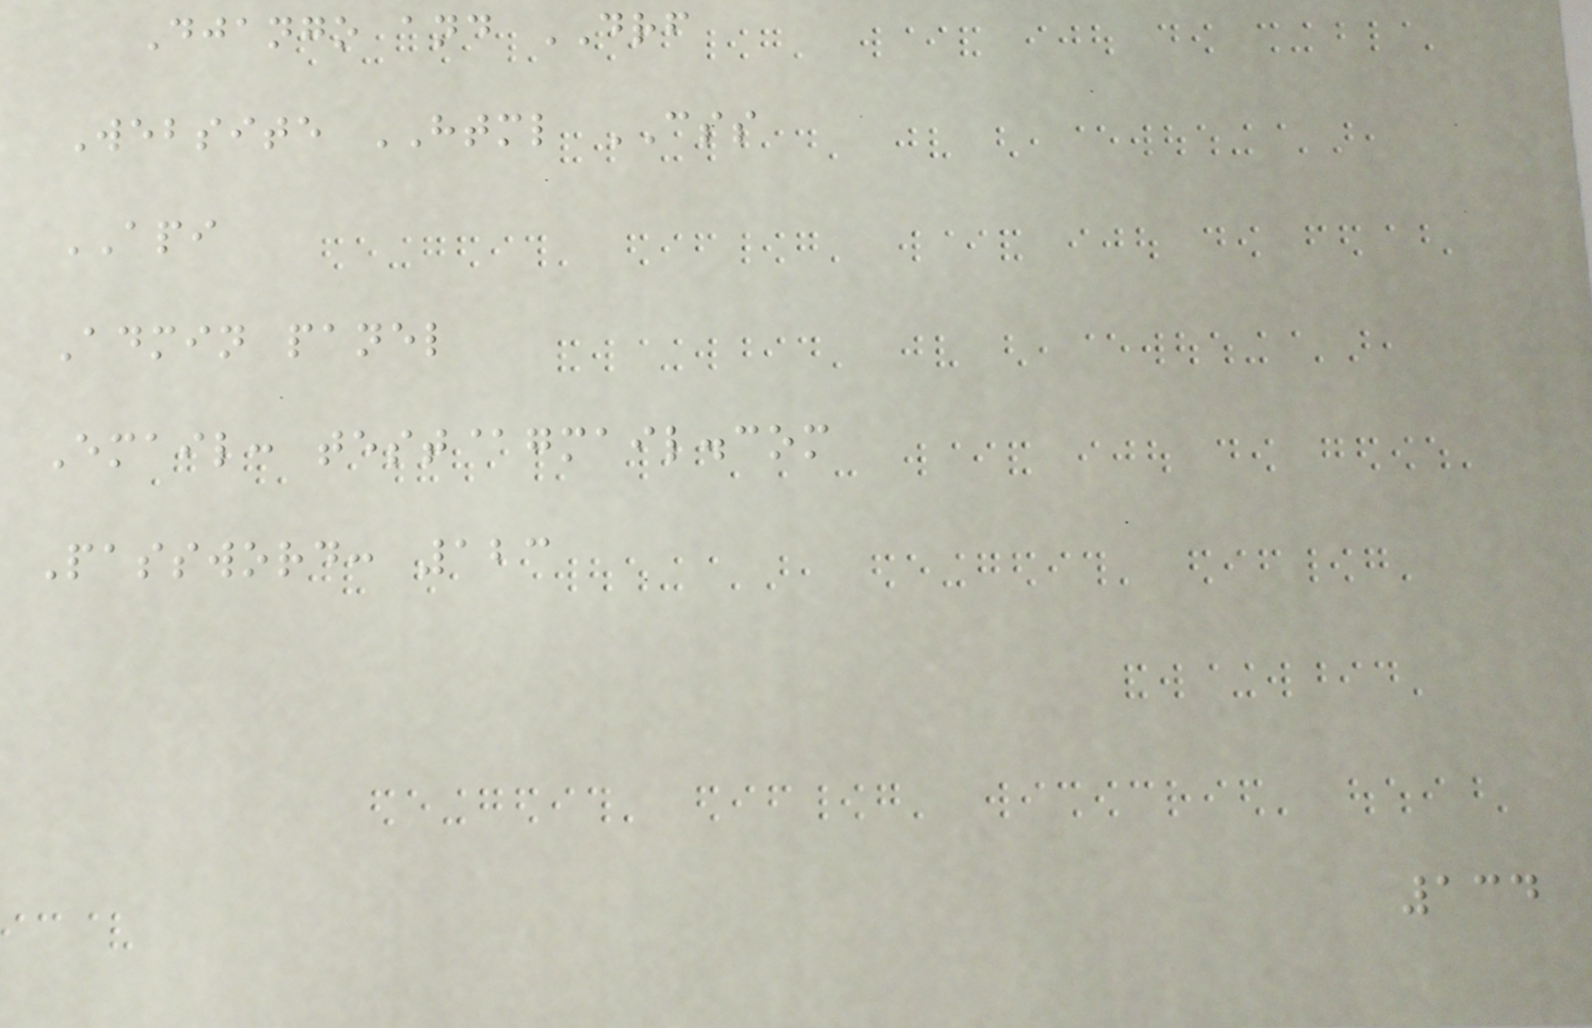Django and DRF
Website HTML CSS
API
Admin panel
Email: test@gmail.com
Password: 123
134
